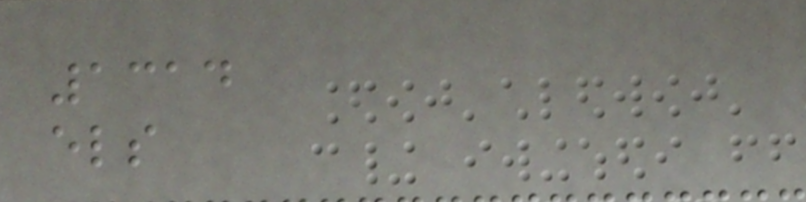1314
els
